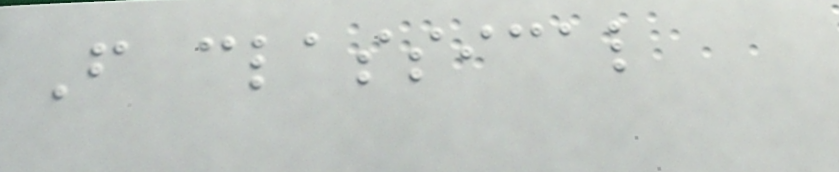From classical
